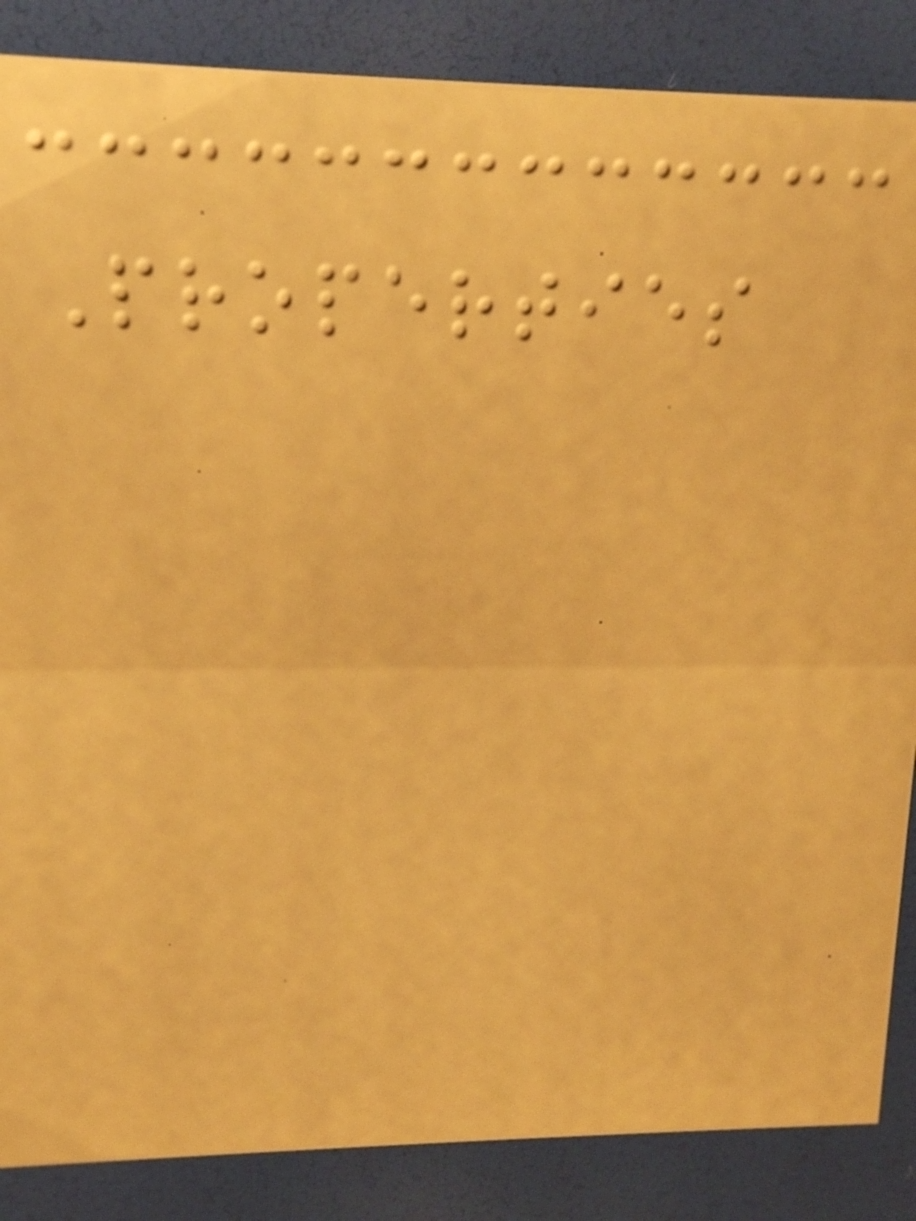Properties
